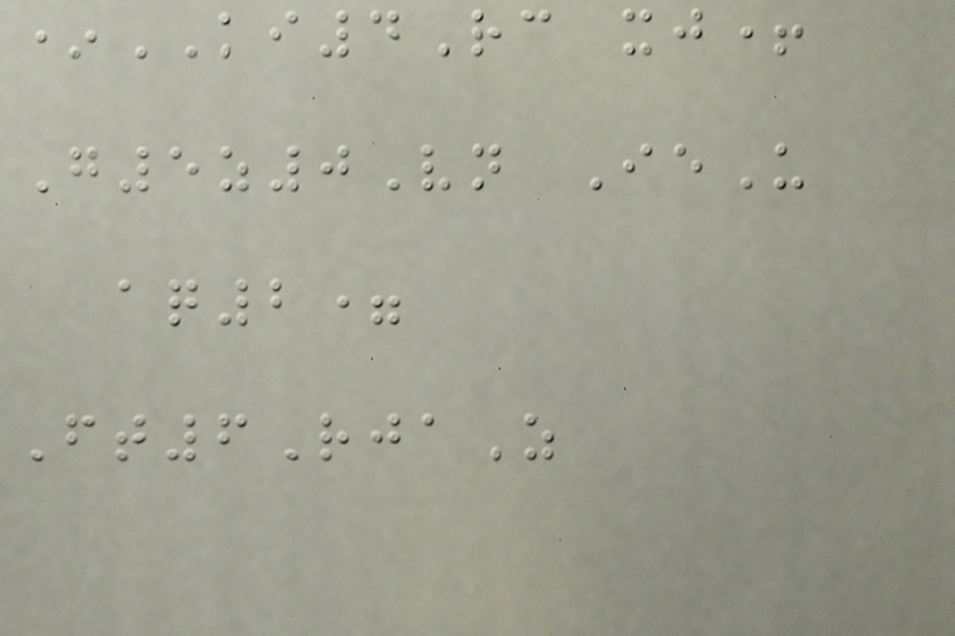*KI4Rc xj+
G5z0Vn IeU
aq2=
Ft6RjaZ
